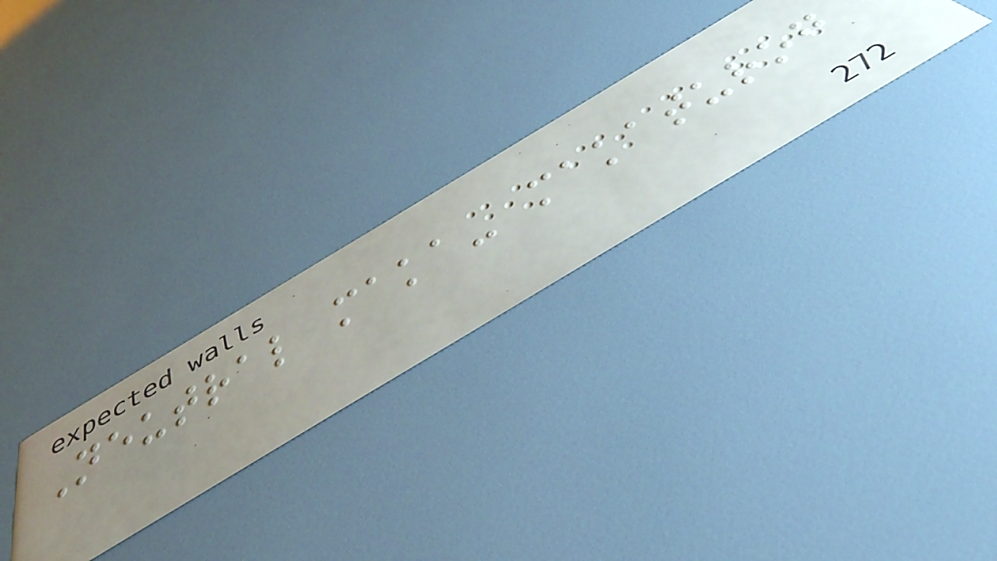Neutral maka- makaturog
